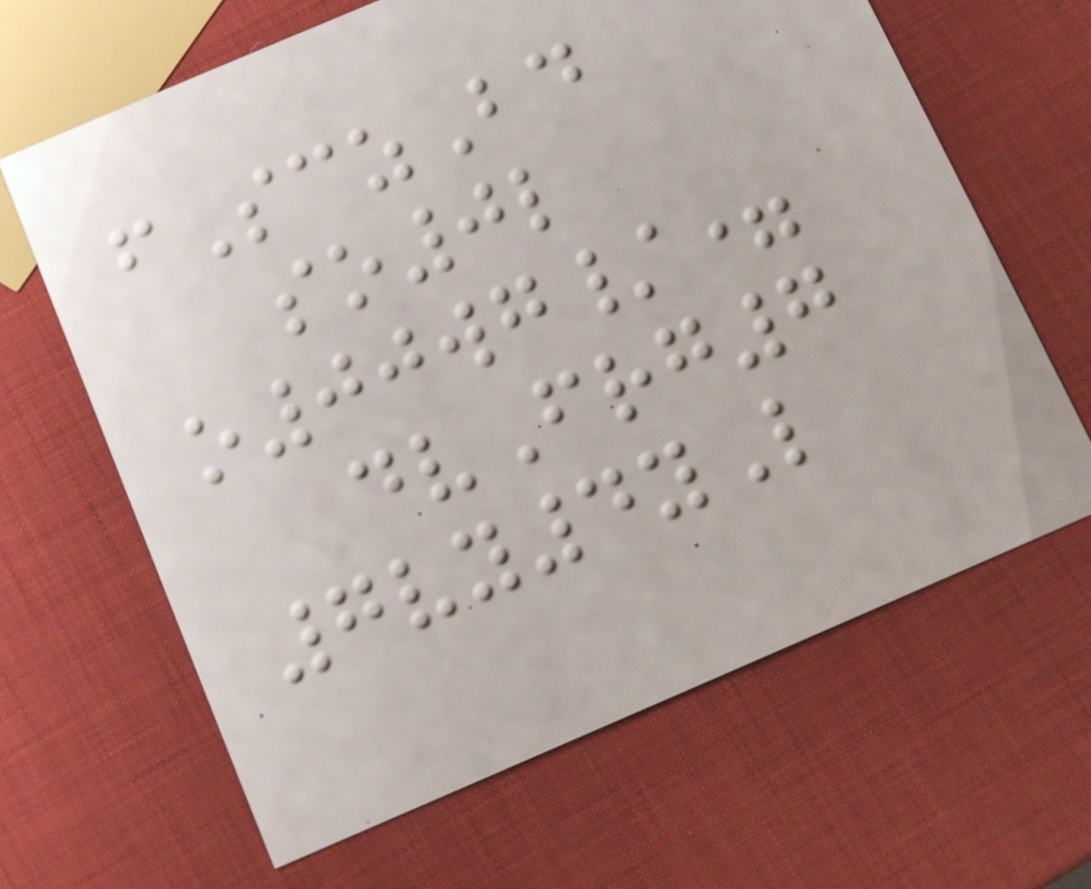fSczBd
so0l
o00wg/=
dvFrg7
7vy4yL
